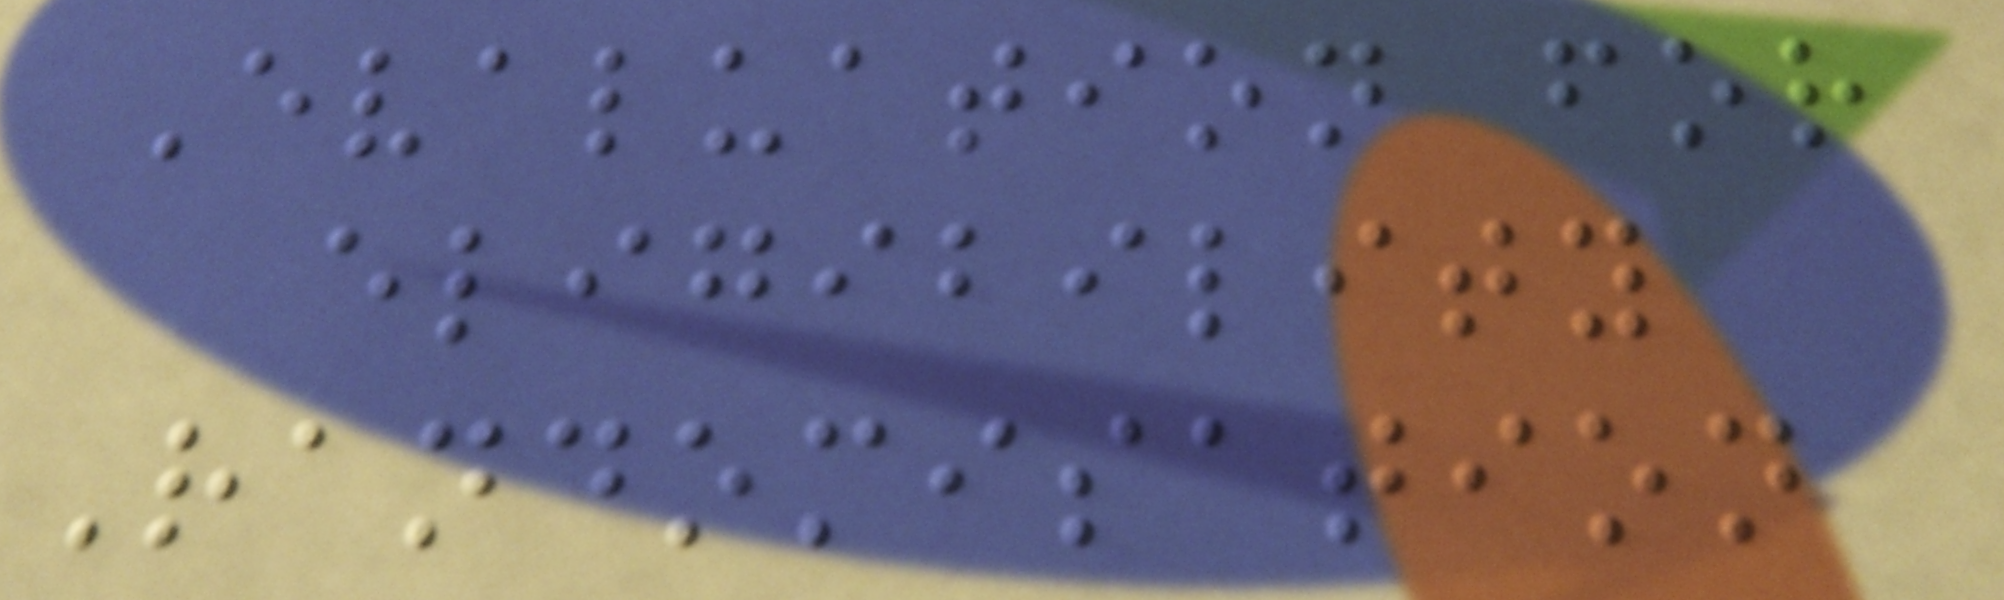Evaluation for
eligibility
Randomisation
